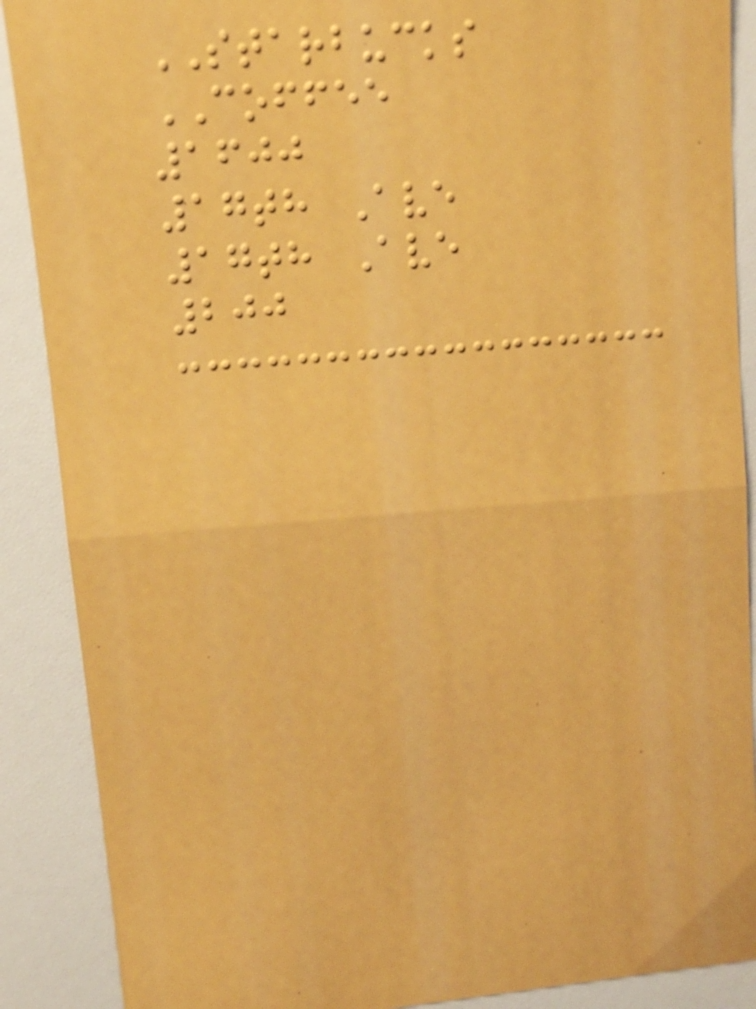STARBUCKS
COFFEE
1600
17th Ave
17th Ave
200
